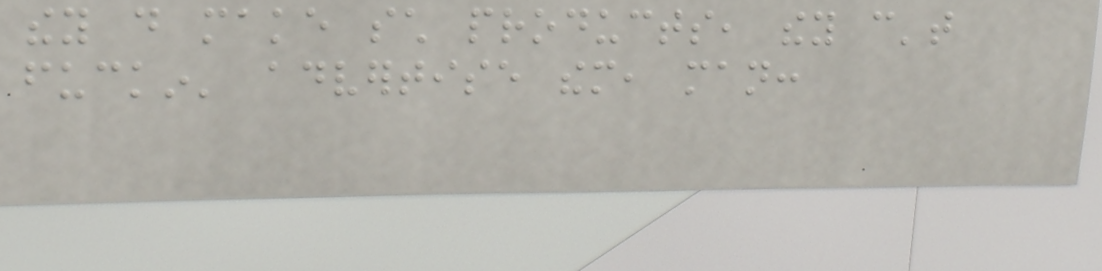they do make such products, they can't
fuckin' advertise them, man:
